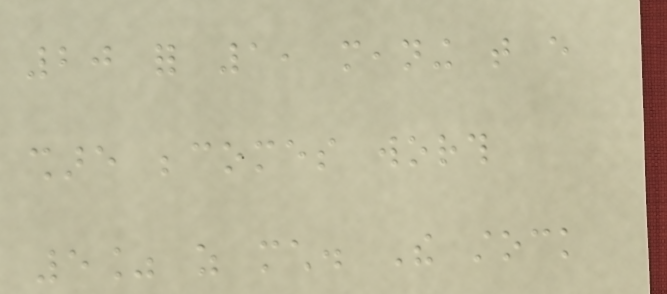20 for 1, meaning that every
share becomes worth
5% as much. The stock
